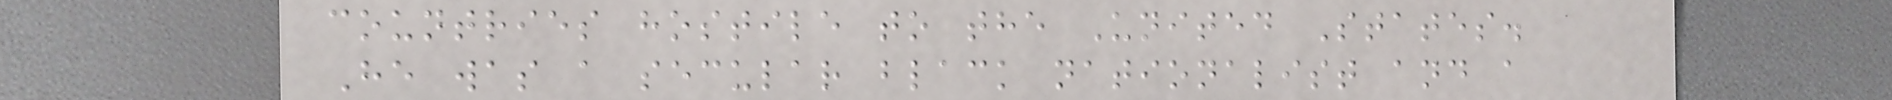countries hostile to the United States.
He was a secular black nationalist and a
